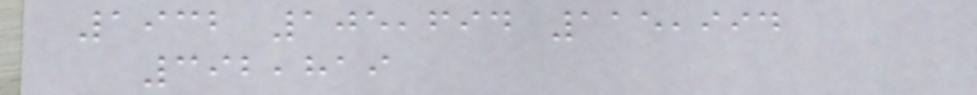1932 105,694 115,994
392,819
